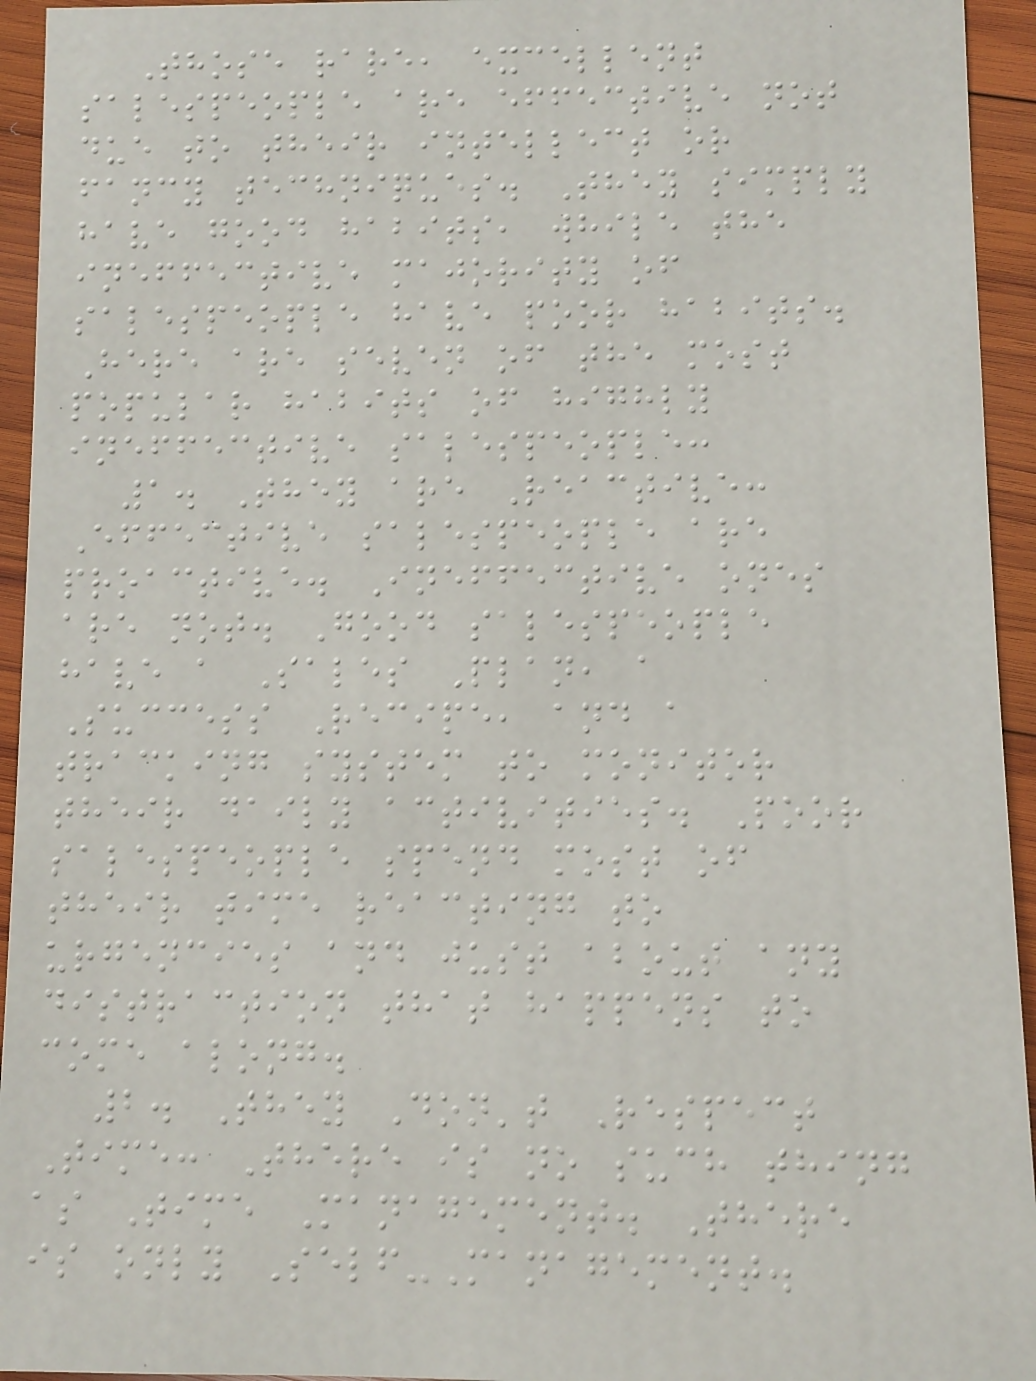Those rare, excellent
salespeople are effective not
due to their intellect or
fancy techniques. They simply
have good habits, while the
ineffective majority of
salespeople have poor habits.
Here are seven of the most
popular habits of highly
ineffective salespeople:
1. They are Reactive:
Effective salespeople are
proactive. Ineffective ones
are not. Good salespeople
have a Sales Plan, a
Success Recipe, and a
tracking system to monitor
their daily activities. Poor
salespeople spend most of
their time reacting to
urgencies and just about any
distraction that happens to
come along.
2. They Don't Respect
Time: There is no such thing
as Time Management. There
is only Self-Management.
